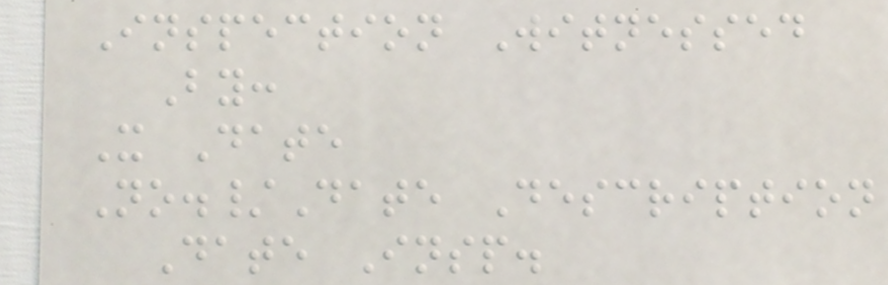Inspection Witnessed
By:
X Date
No./Date Description
Date Insp.
